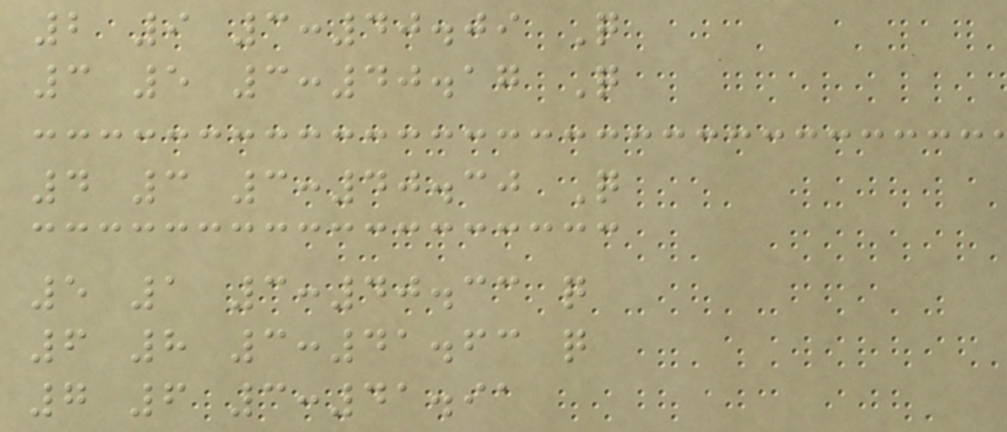2 9 3:40.09 Q
3 5 3:40.17 Q
4 3 3:40.30 Q
5 1 3:40.33 q
6 8 3:41.63 q
7 6 3:41.91
